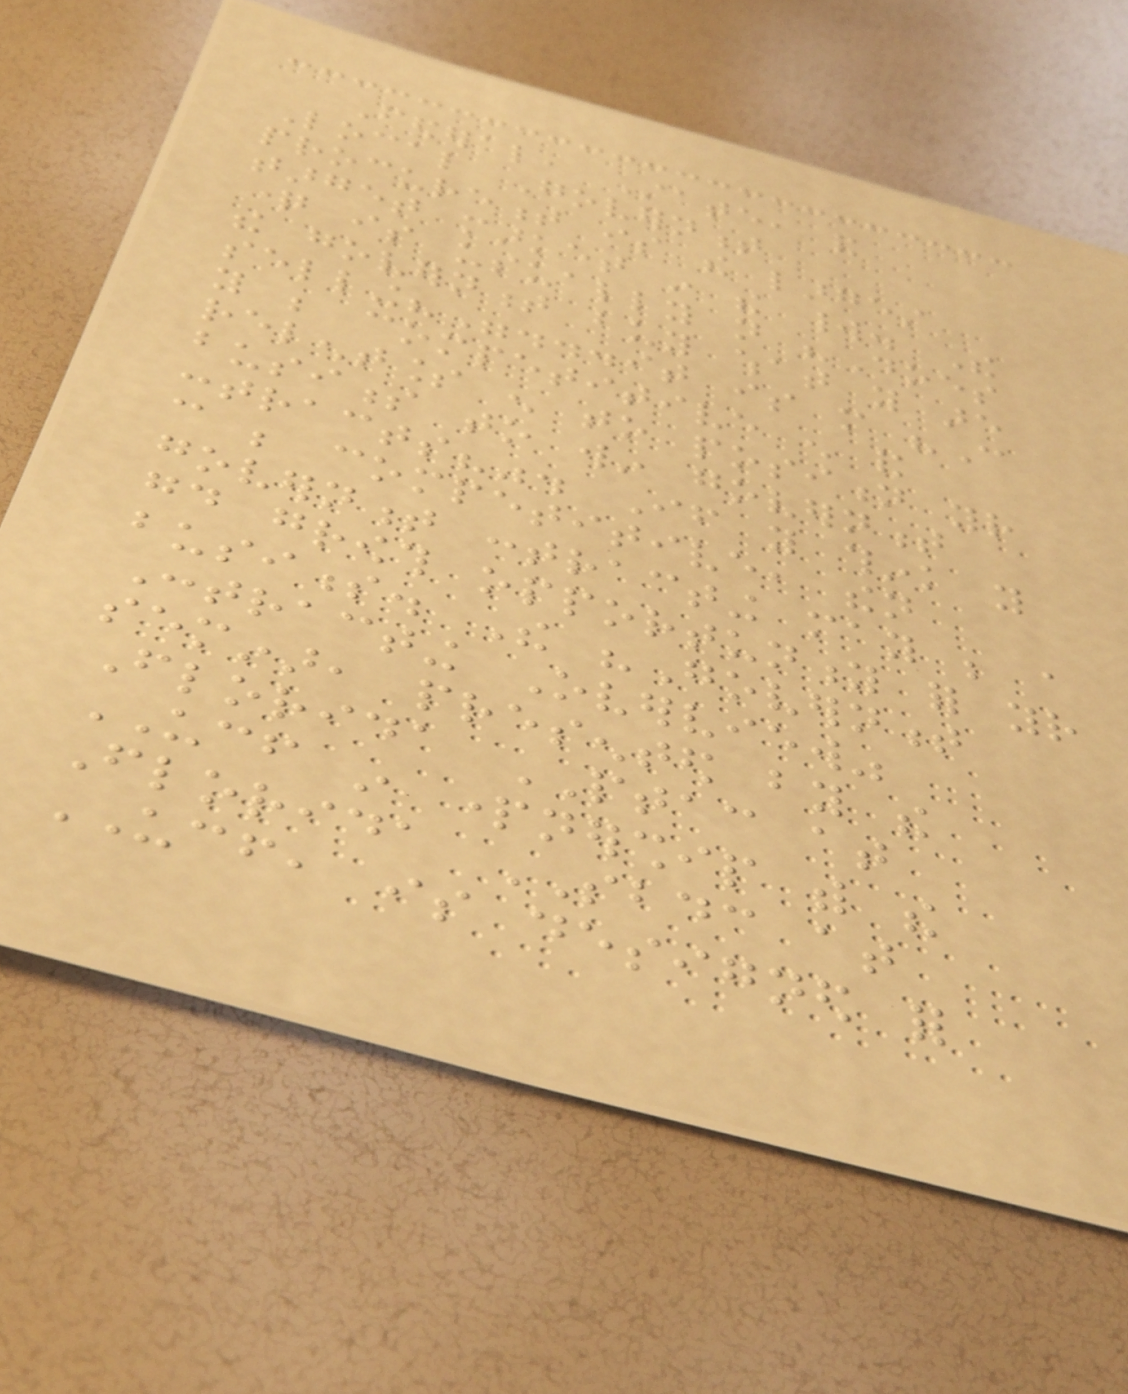Federal, State, and
Local Government
procurement is the largest
target market in the world. The
question is usually not "Does
the government buy what you are
selling?"...it is more "Can
you be competitive enough and
relentless enough to position your
business to win government
contracts?". If you think you
can be competitive, then
government contracting may be a
good growth opportunity for your
business. The "Government
Contracting Overview"
seminar, presented by the
Florida PTAC at
UCF in partnership with the
Florida SBDC at
UCF, is designed for
